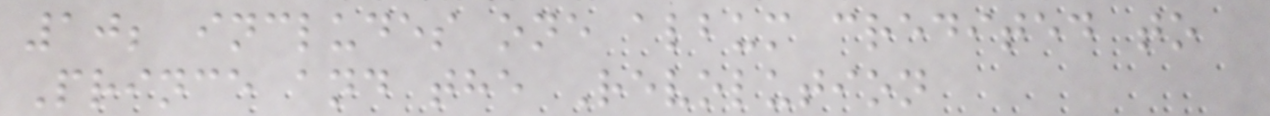10; includes one album credited to
Prince and the Revolution
